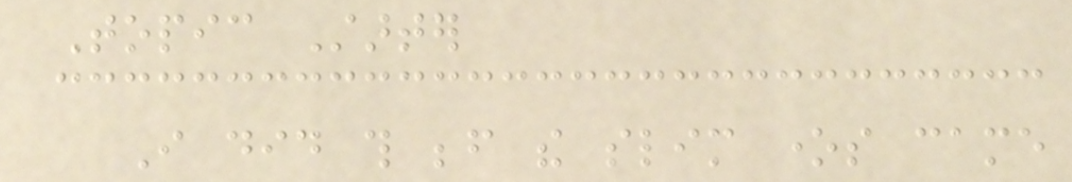Topic Starter
I did this before the slim ones came
